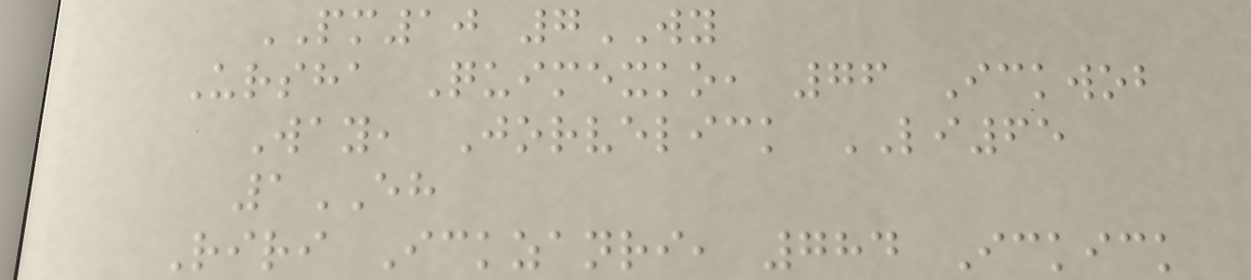PM10 7WY
Ursha Quimexko, 76 Ickwob
Way, Jorvelick LI65
1EH
Riri Ickzanri, 784 Ickick
